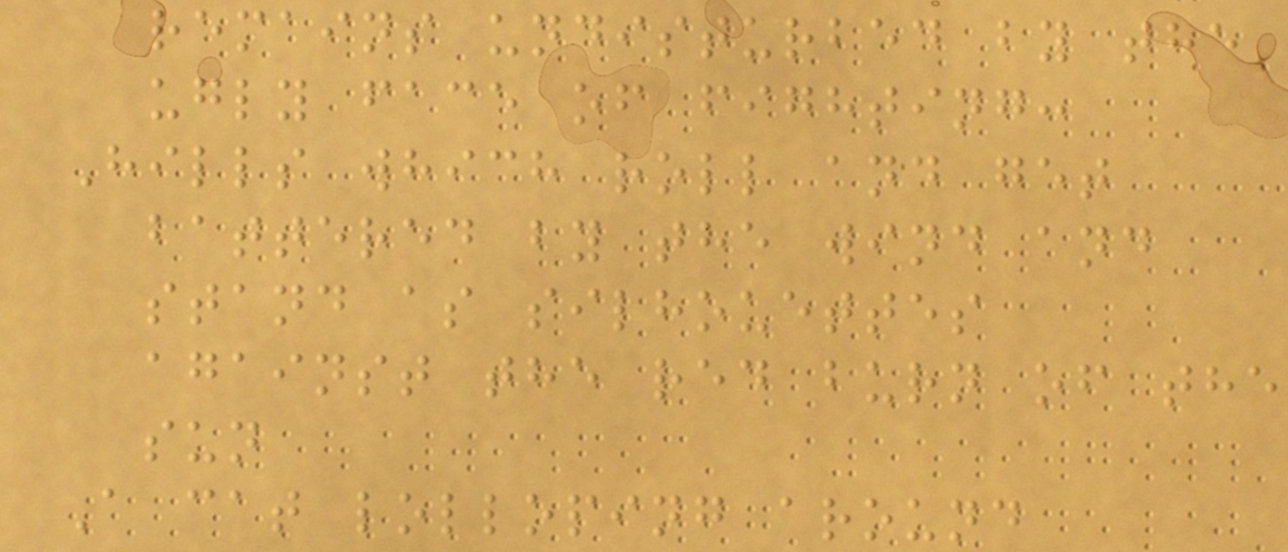remains undisturbed by the
ugly face of fighting:
Hills which roll and get
battered by the wind and
stand as silhouettes
against the red burn of the
sun
A cat lolloping around
